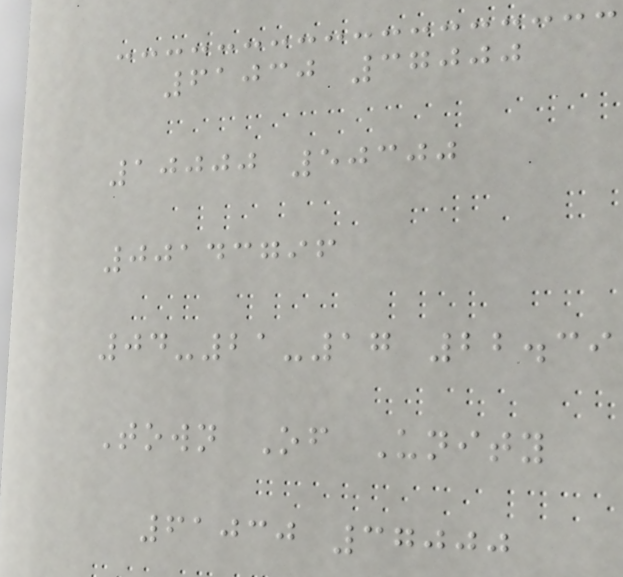61030 37000
10000 50300
00143796
04-21-17 22.39
Town Of Unity
61030 37000
